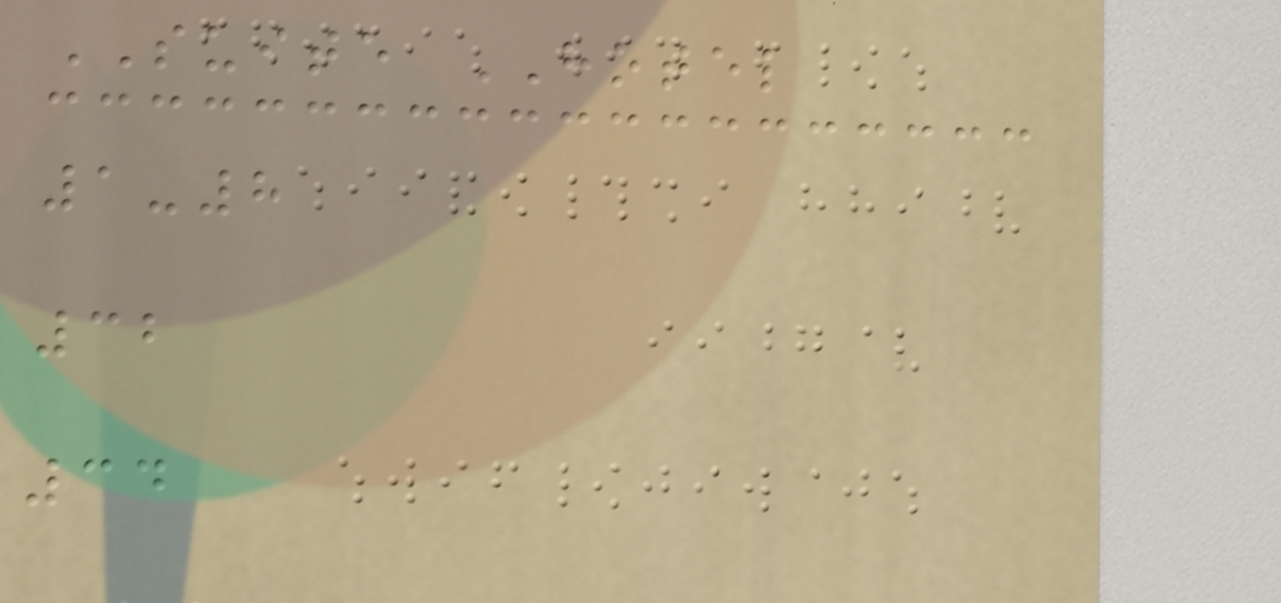SUITE HOTEL
1-8
32
34
